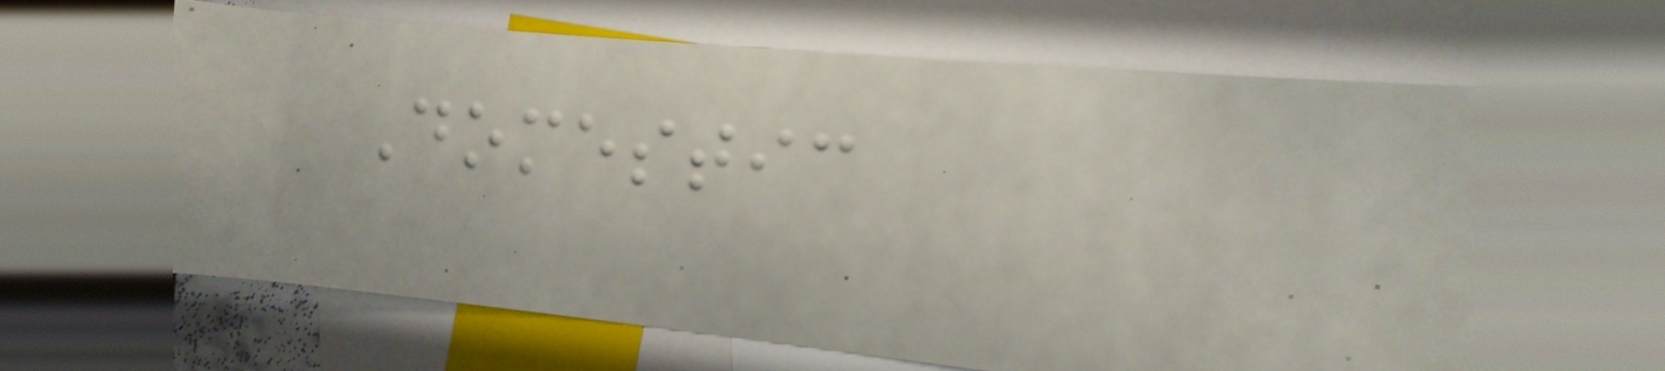Domestic
